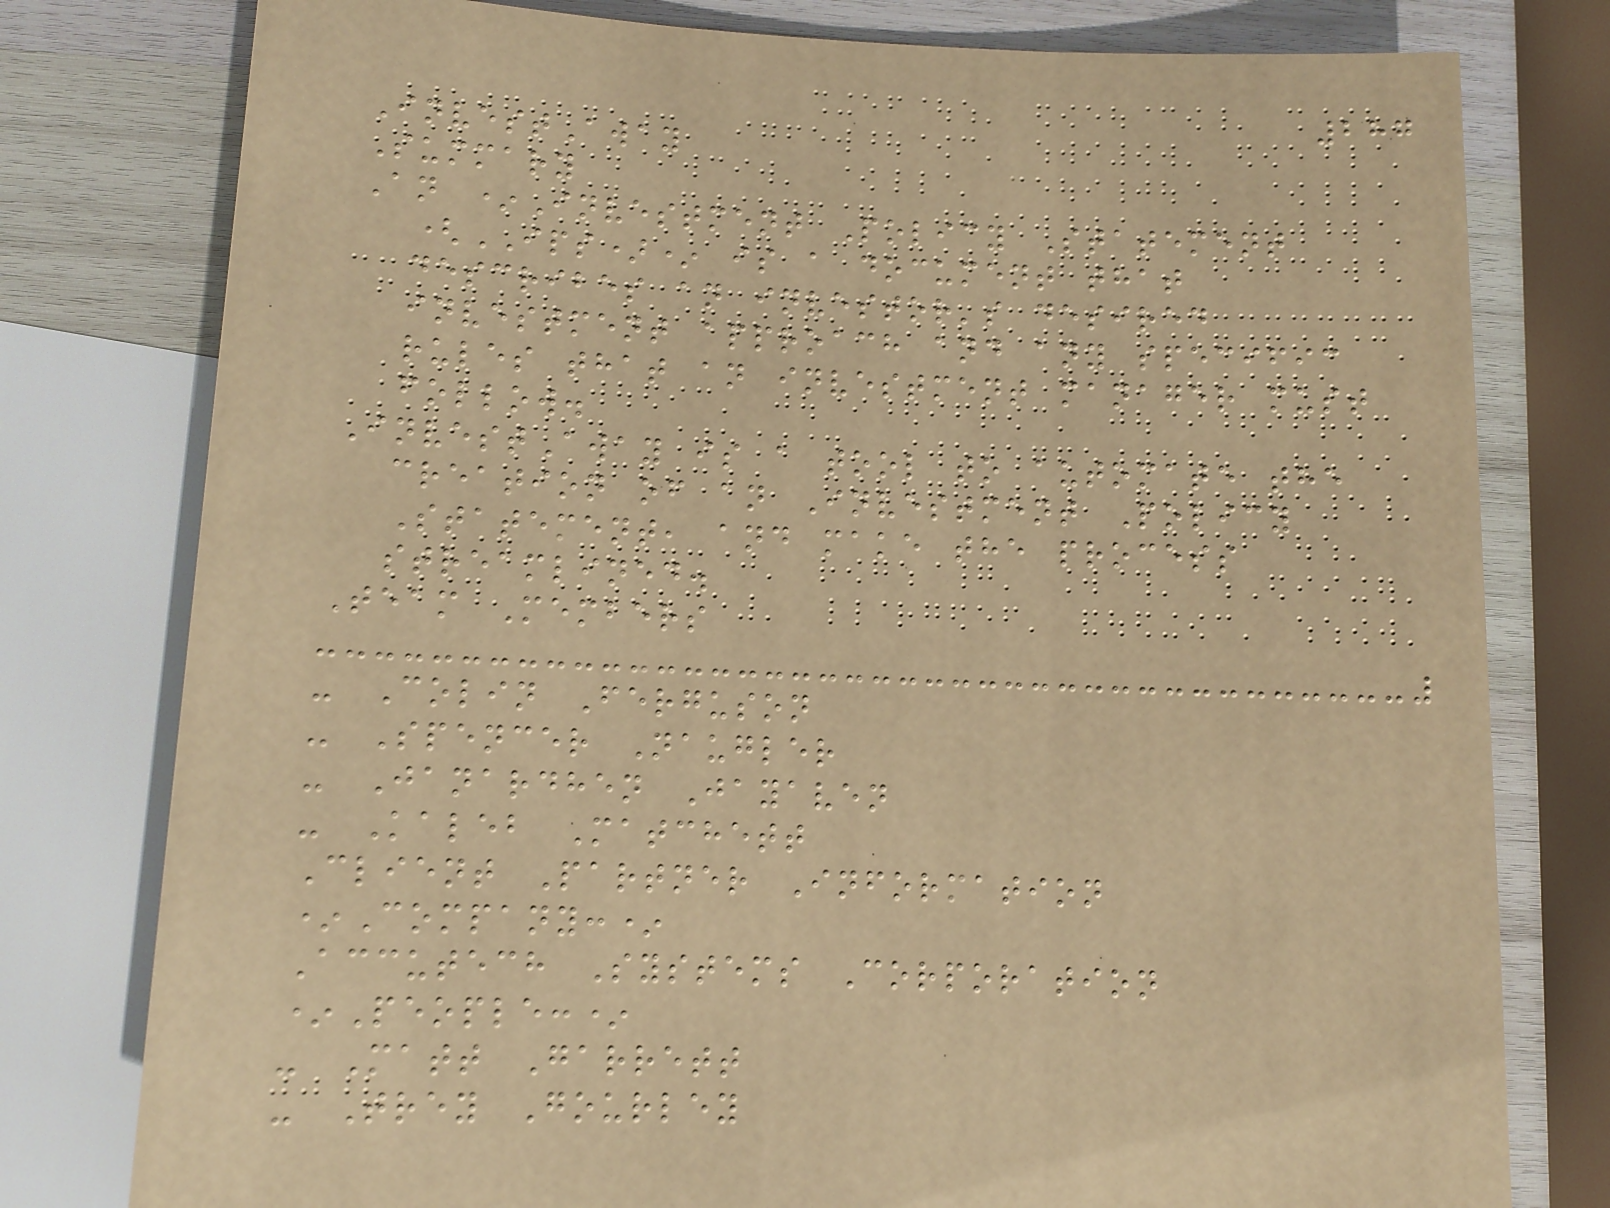287
InvestAway
Summary
An *Investment Policy Statement
(IPS)* is a document that
describes an investor's desired
investment approach and any specific
rules that an investment manager must
follow.
InvestAway is a tool to automate the
creation of an Investment Policy
Statement, and make the process
streamlined.
Team Members
- Colin Ferguson
- Spencer Naugler
- Janardhen Jayaven
- Kaleb Matchett
Client Partner Information
*Company:*
Accutech Systems Corporation
*People:*
- Matt Garrett
- Trey Gourley
